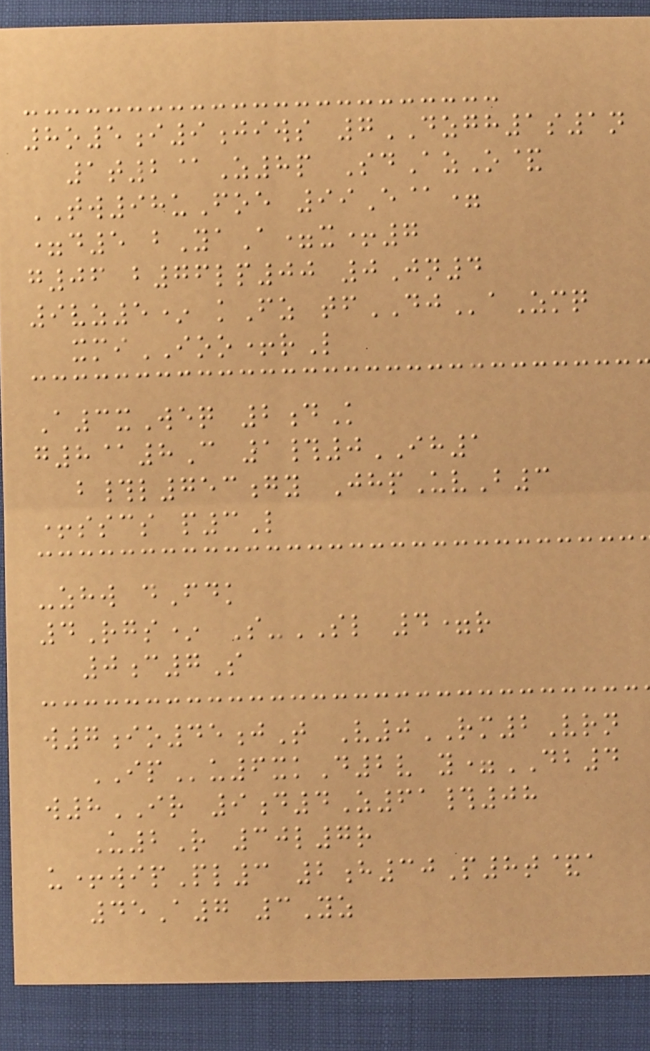8o5i9jiws 7DZGH1s1n
1t2@Z8p SdAzO&
TW98uFoe 99E@=
=d5 bYaA=x+7
g06 b76lp00 0Jn4
9vz5* kFz tfDJaZmq
xmiIOO+rL
A3xWeq 2dK
g8@8C 1#0IH1
b#l753gy JhpUvB3
+sscs p3L
-zhw dFdk
4Rgs* S-SL 4=r
0c7S
w7io45jT V0RM2Vrn
IPu6xkD2v y=DB4
w8IR 9d4Z61#08
U2R 30l7r
u+wipPl3 2h30P8t&a
45A7 3Yz
